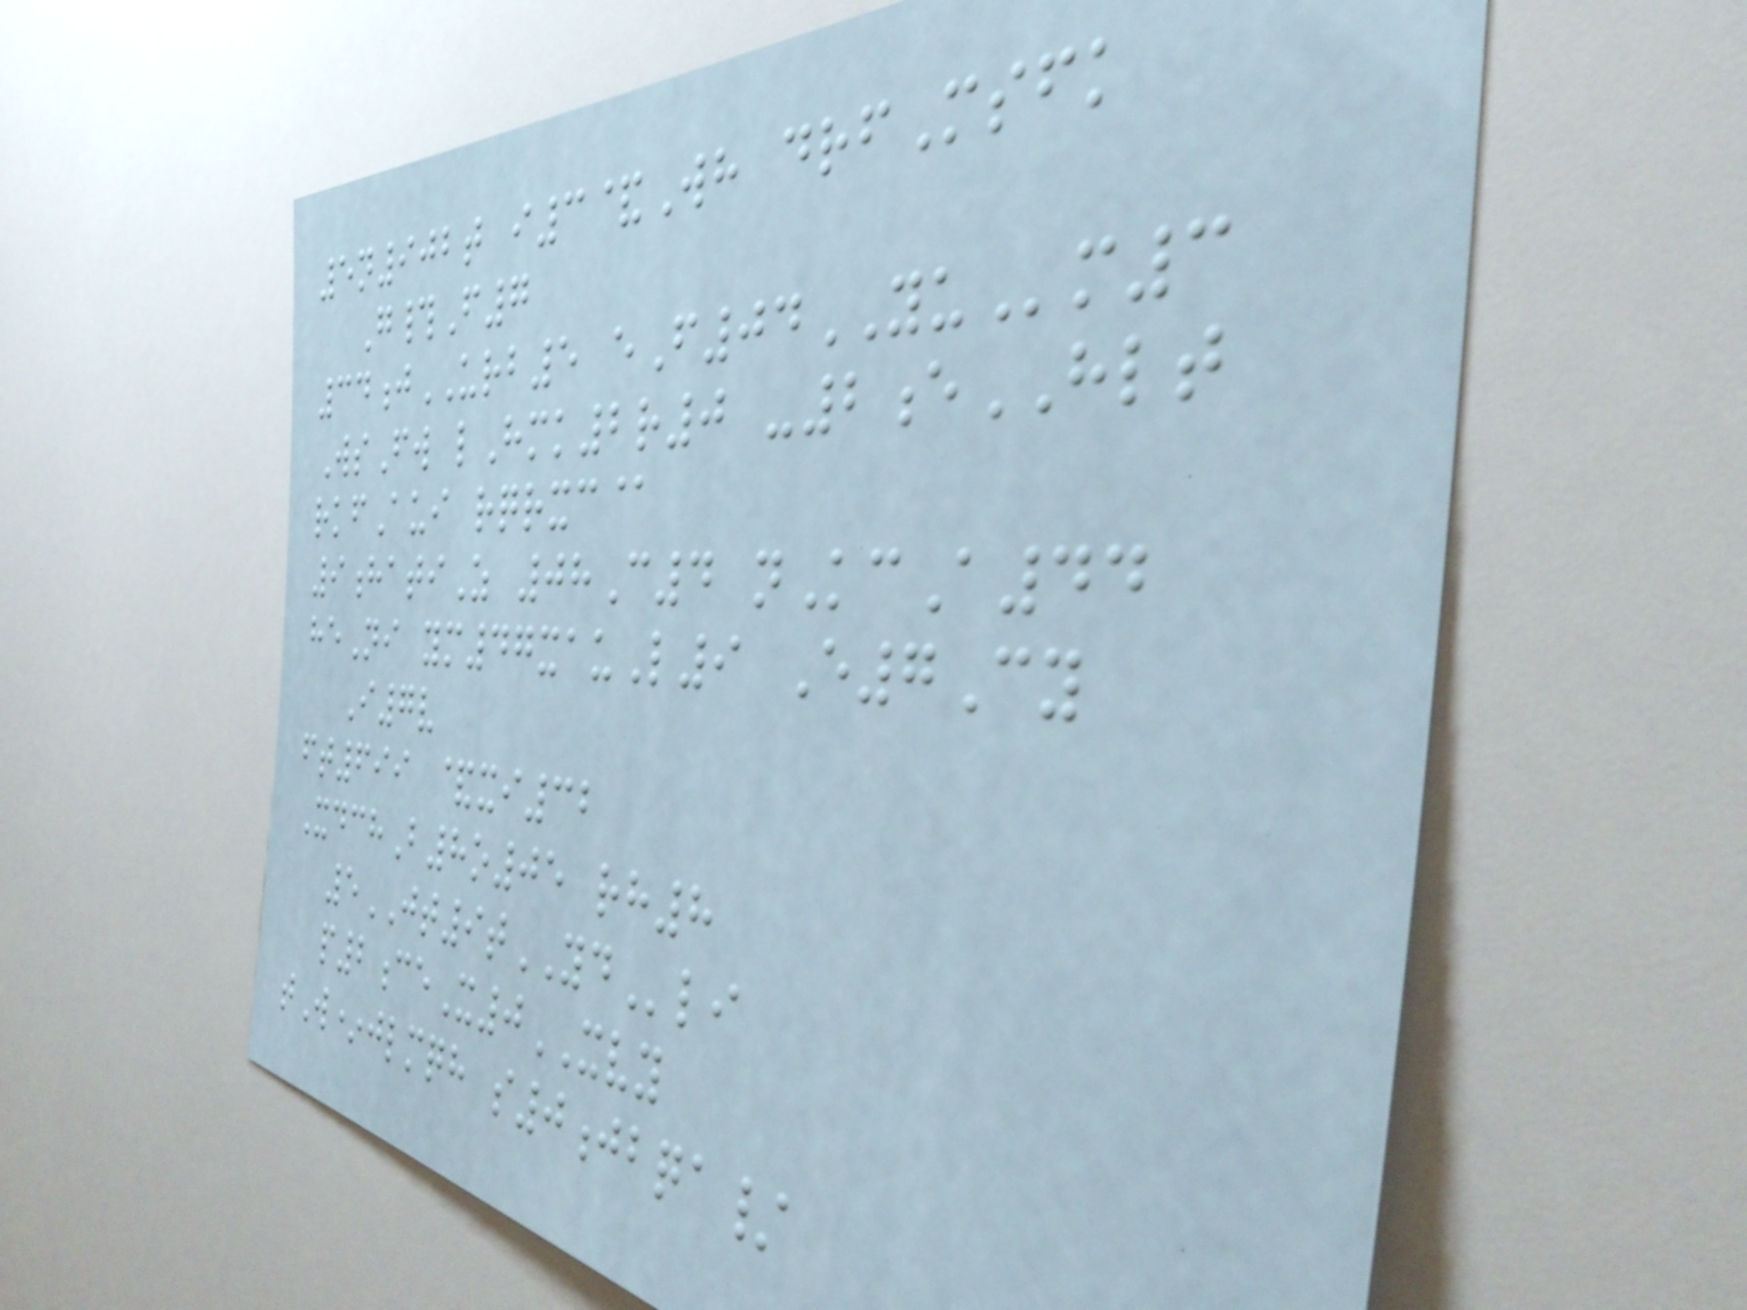5n902t i3&Wh drfMsfk
G#F7
34jURB5 eF04YUm3
WsFw lHmk2r0 -2eHLT
rkfAui rqrxc@
9hatiZ 08C4 nKcA44
heNi ym47xauL9 E7Cy
I7v
ft699 &xi32
XdchB8o05 rh8
5JT9tYDli
p2ceX0XVY
tW*jlmqh s0jbqa/
